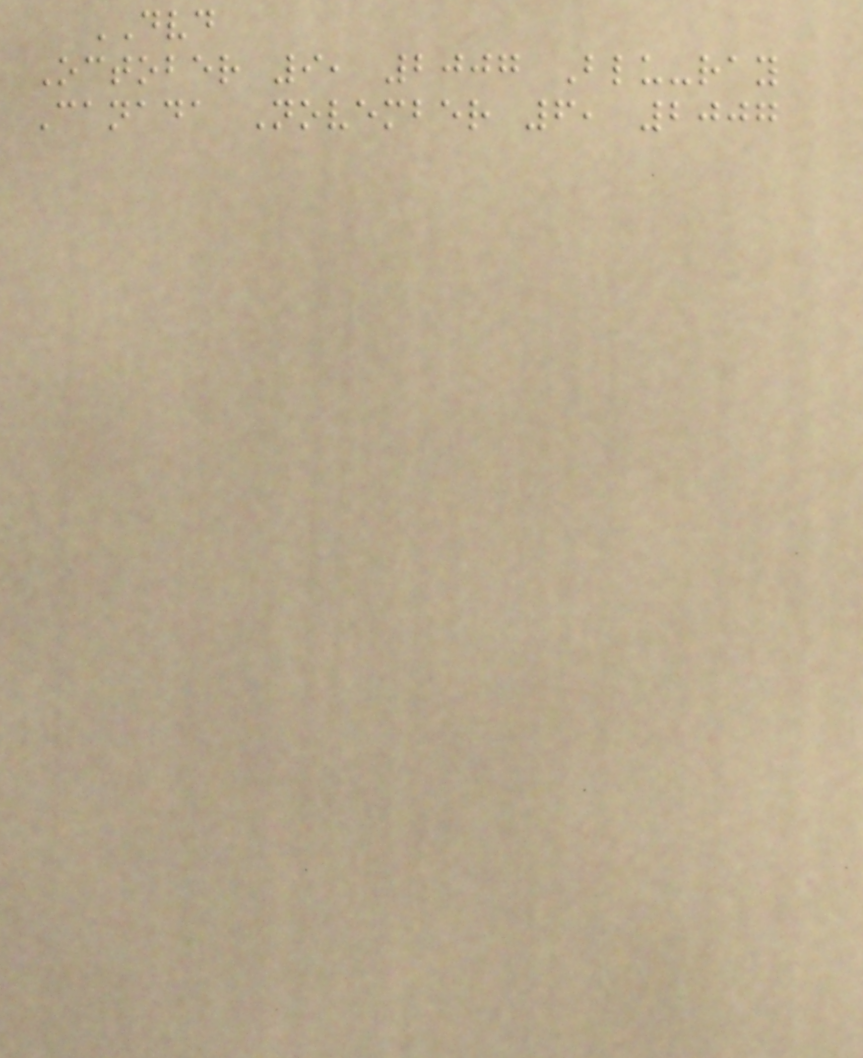DVD
October 9, 2007 Blu-ray
Canada November 6, 2007
